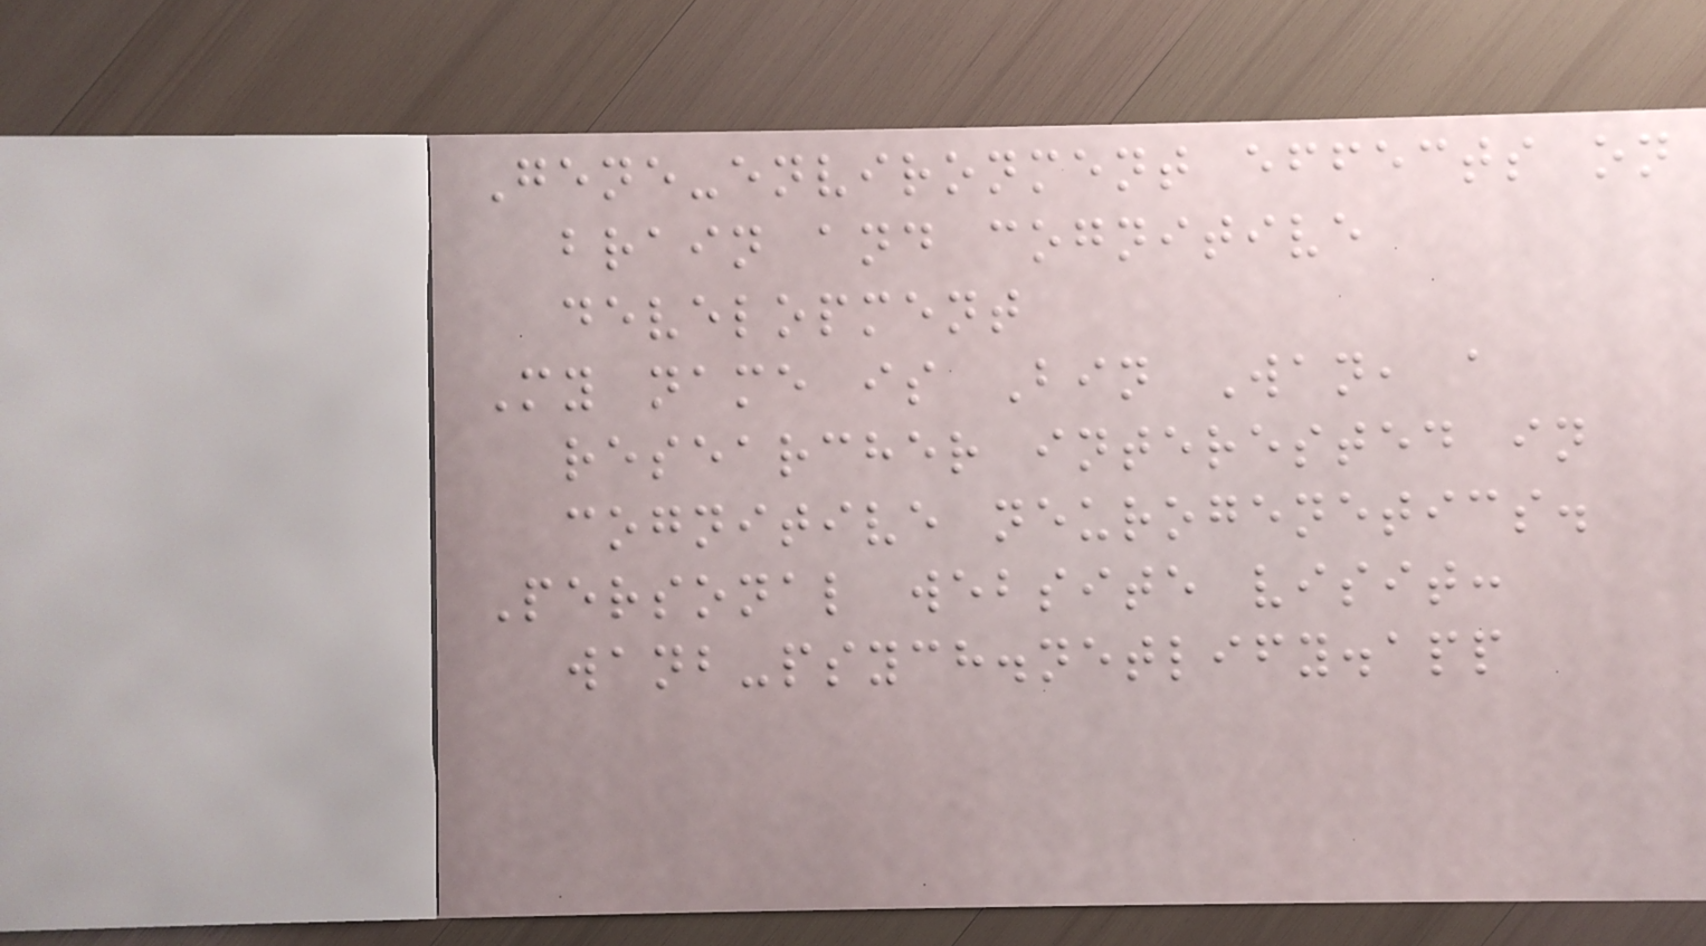Gene-environment effects on
brain and cognitive
development
My name is Bin Wan, a
researcher interested in
cognitive neurogenetics.
Personal website visit:
wanb-psych.netlify.app
